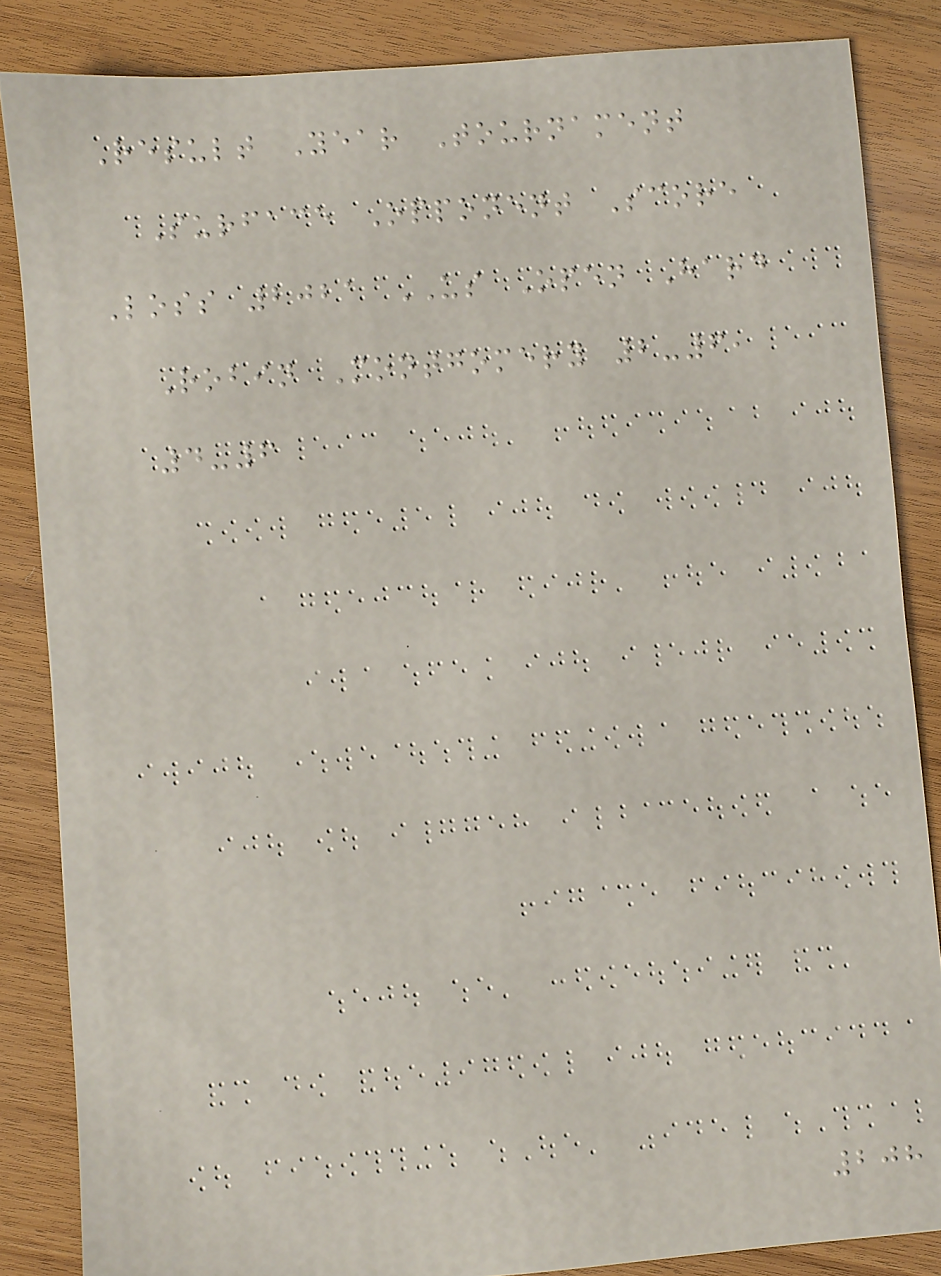Result Year Tournament
Surface Opponent Score
Loss 2021 US Open Hard
Robin Montgomery 2-6,
4-6
208
